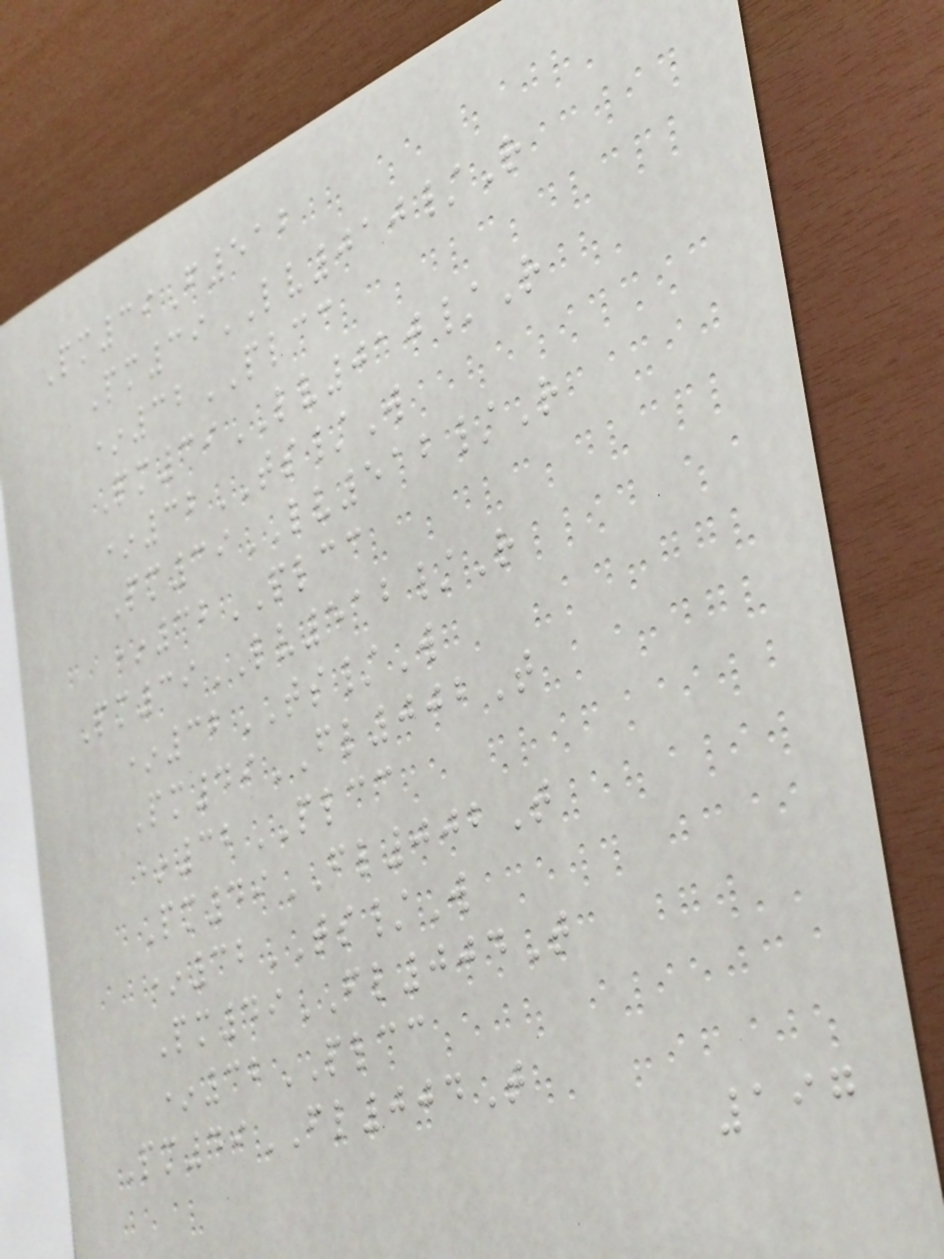Pm39F512
Pm39LV010/R
*32PLCC
Pm39LV010/R
*32TS/W
Pm39LV512/R
*32PLCC
Pm39LV512/R
*32TS/W
Pm49FL002T
*32PLCC
Pm49FL002T
*32TS/W
Pm49FL004T
*32PLCC
Pm49FL004T
197
